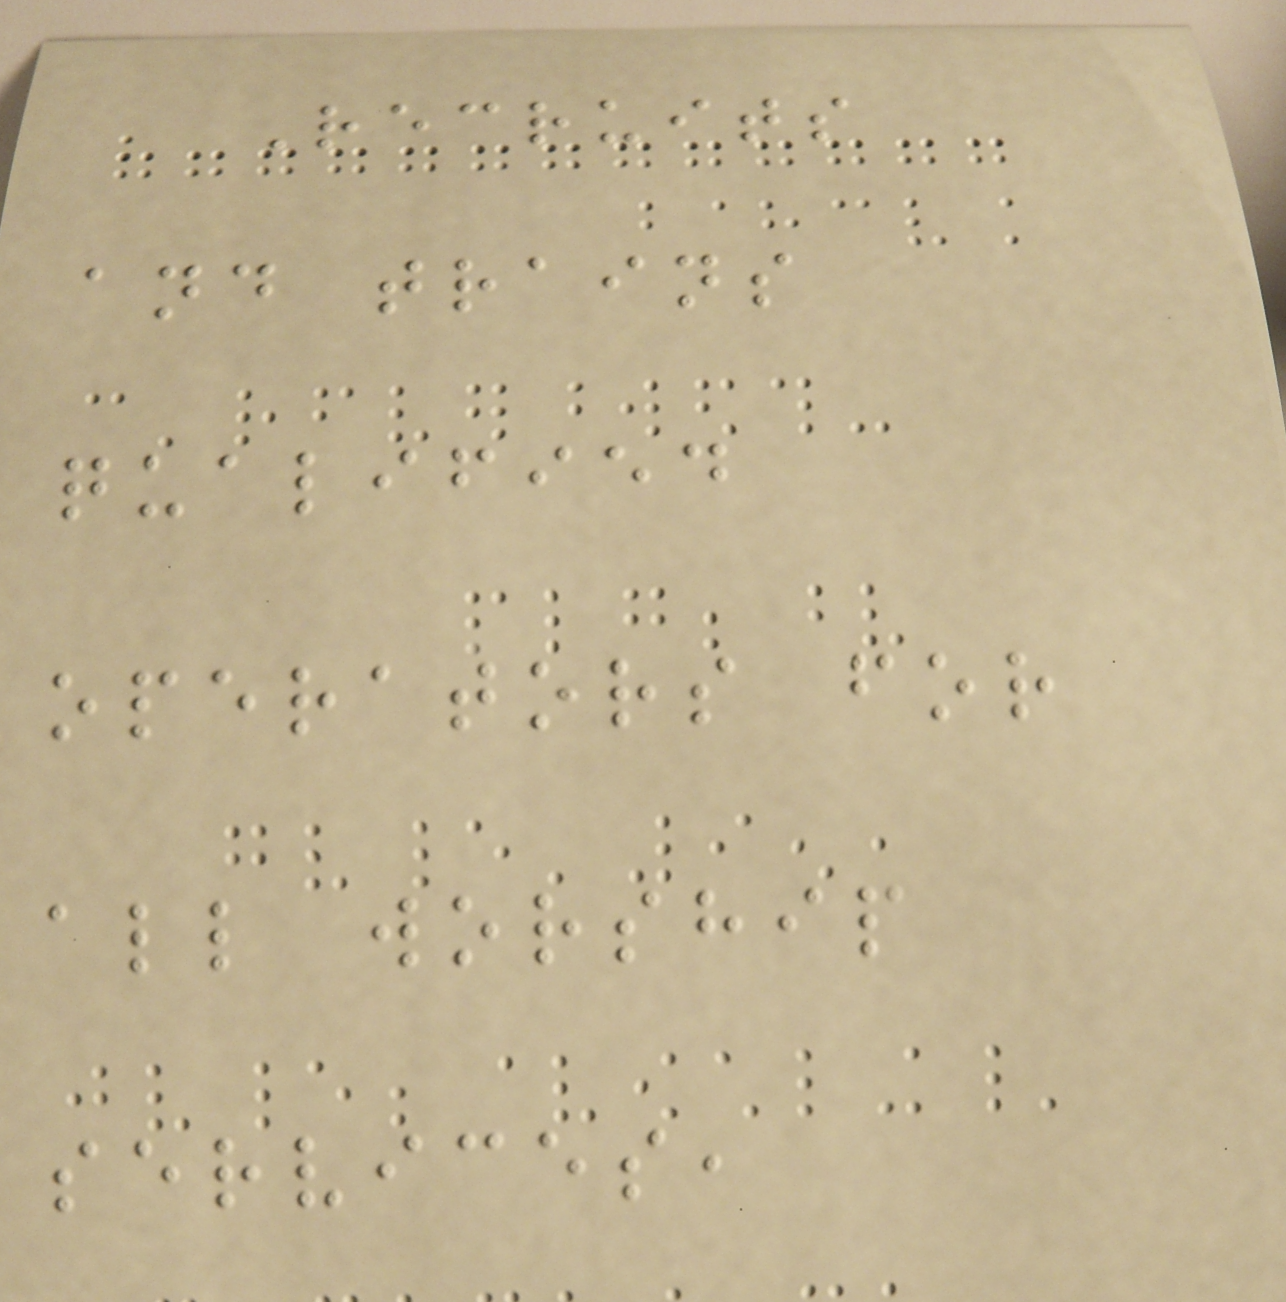Recruits
and trains
qualified
operators for
all worship
services,
